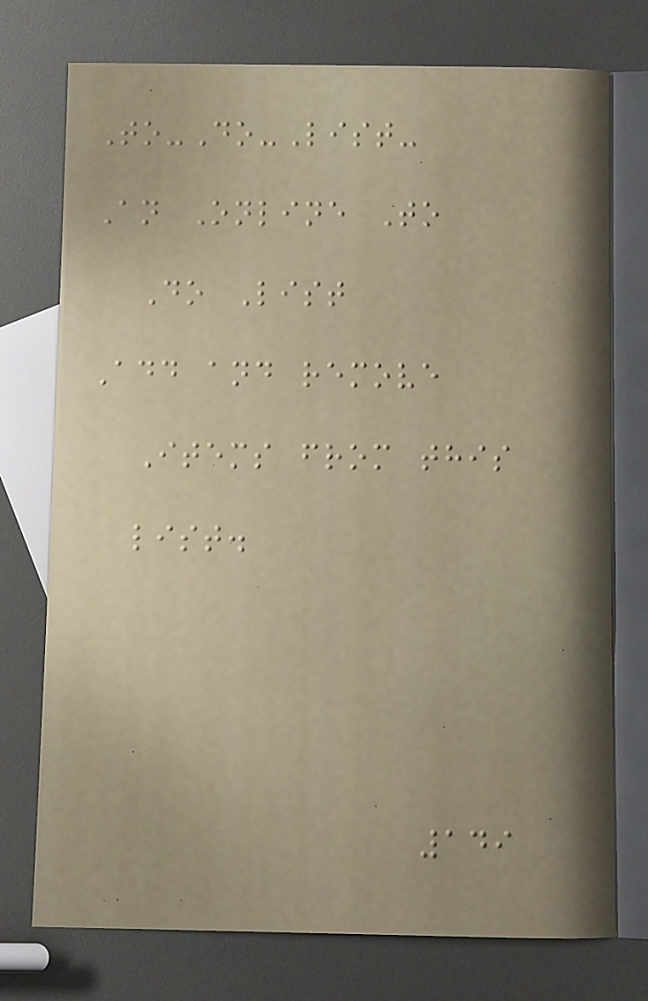To-Do-List-
An Online To
Do List
Add and remove
Items from this
list.
149
